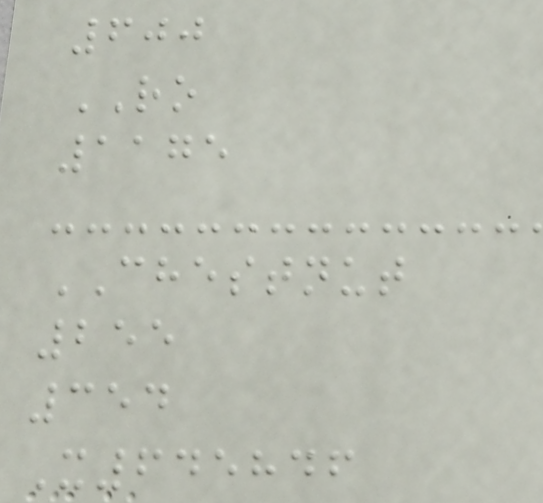600
RO
1175
CHESTNUT
255
354
X645846
